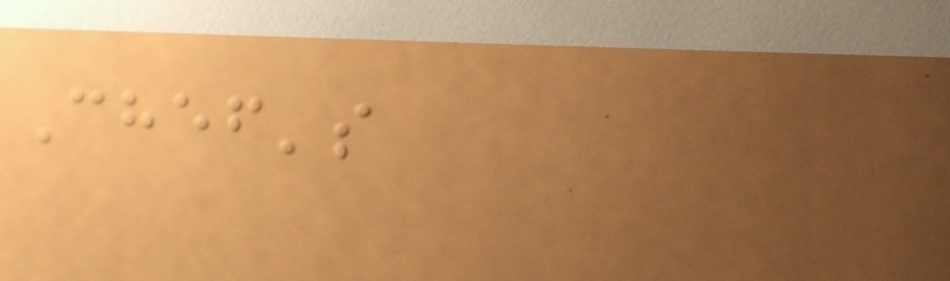Chef's
